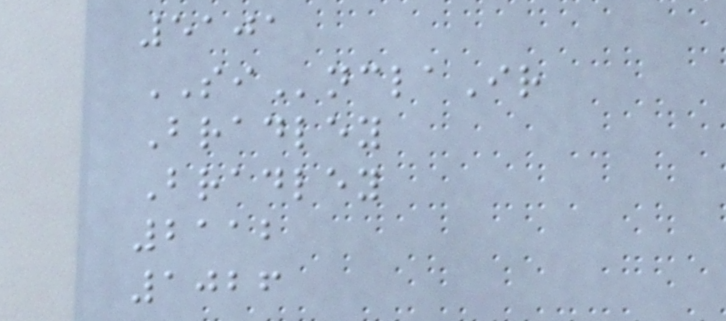5101
SInclaIr
Bradley
Bradley
2112
1026
